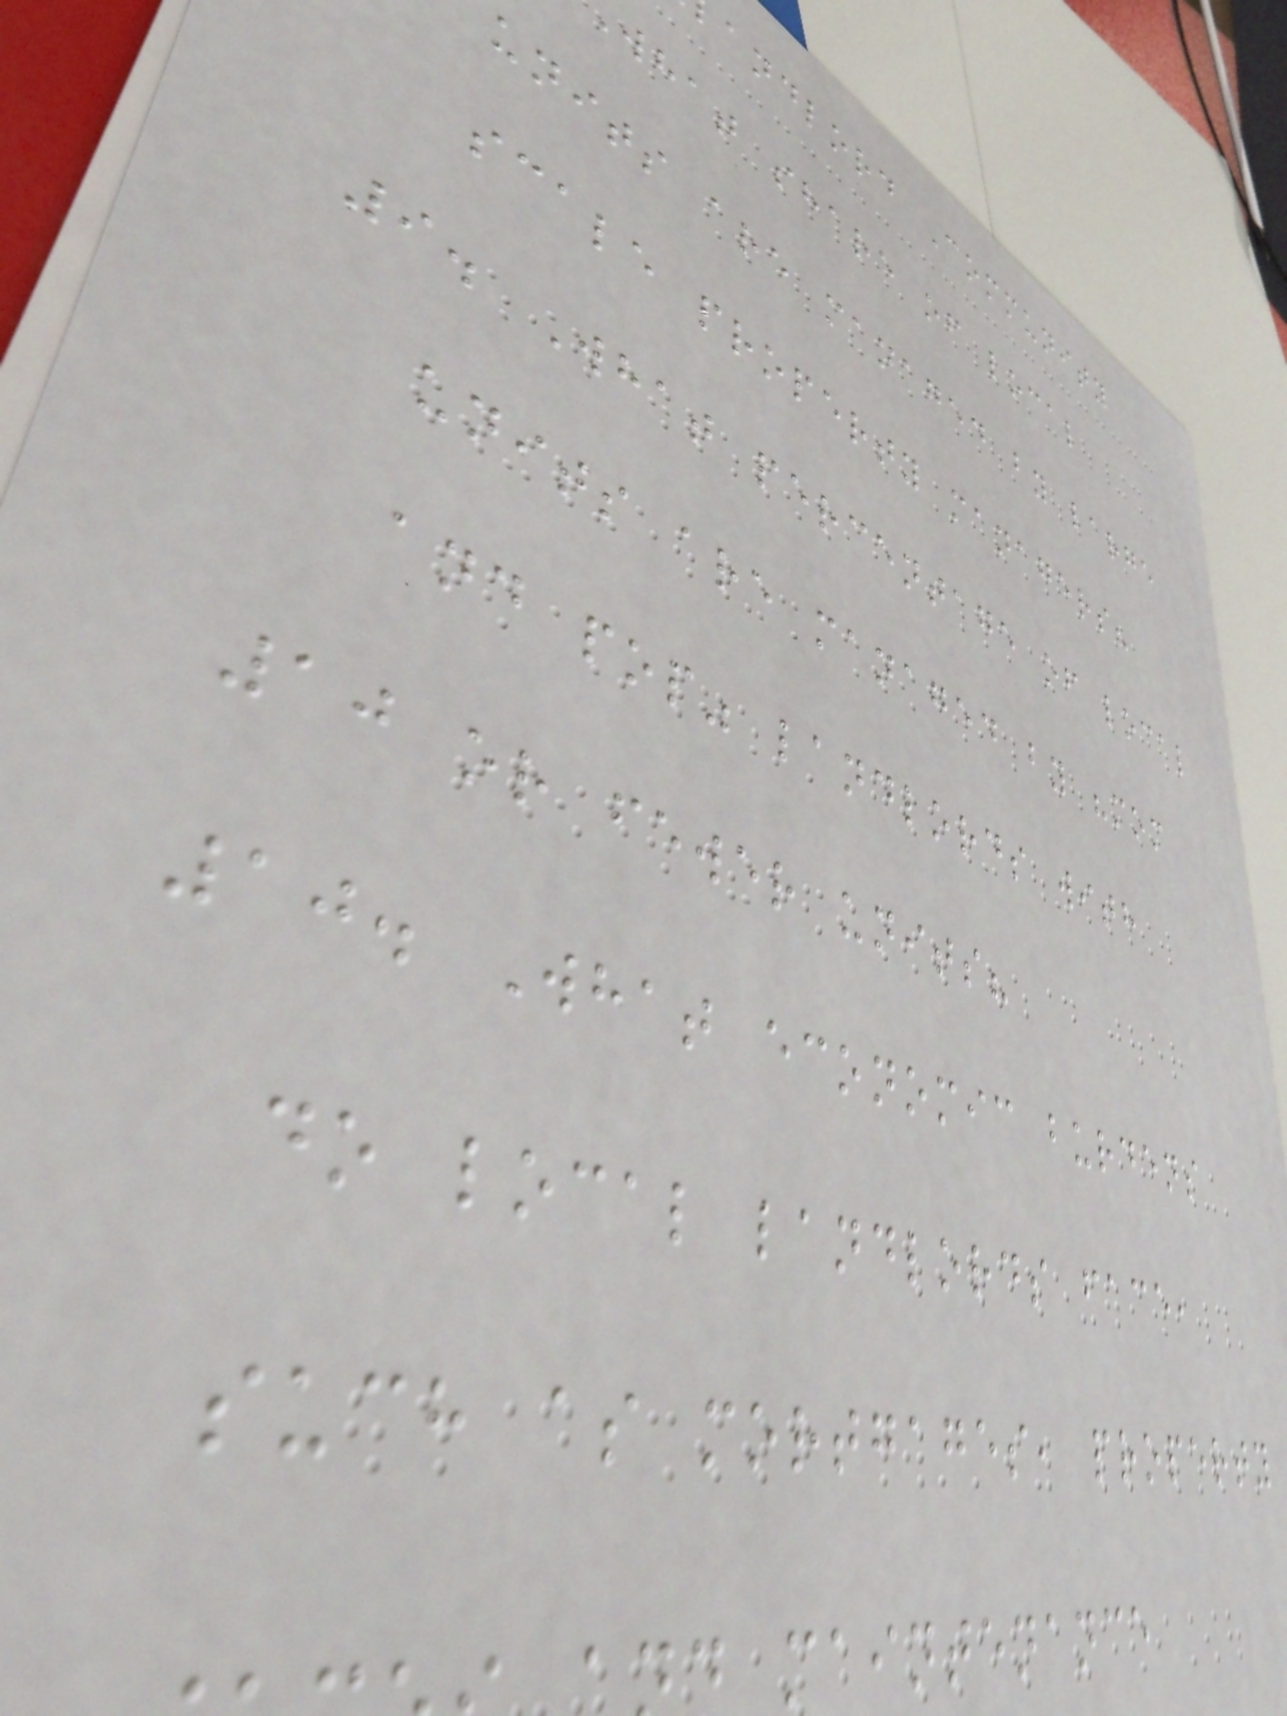andlord Community
what share of local
units are managed by large
scale property managers?
9. What percentage of local
units are managed by "mom
and pop" landlords with
10 or fewer units?
10. What economic burdens
do local landlords face,
such as mortgages, property
maintenance
